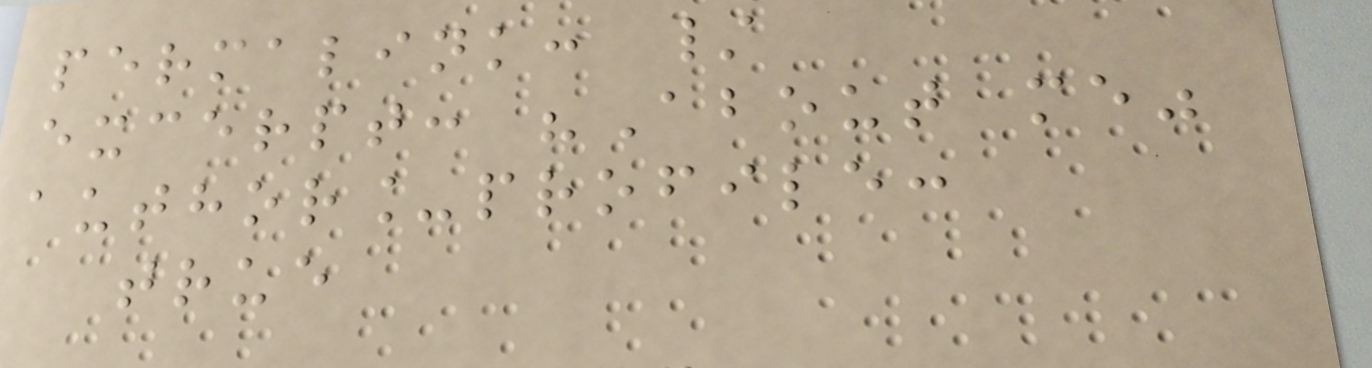permalink: /
excerpt: "About me"
author_profile:
true
